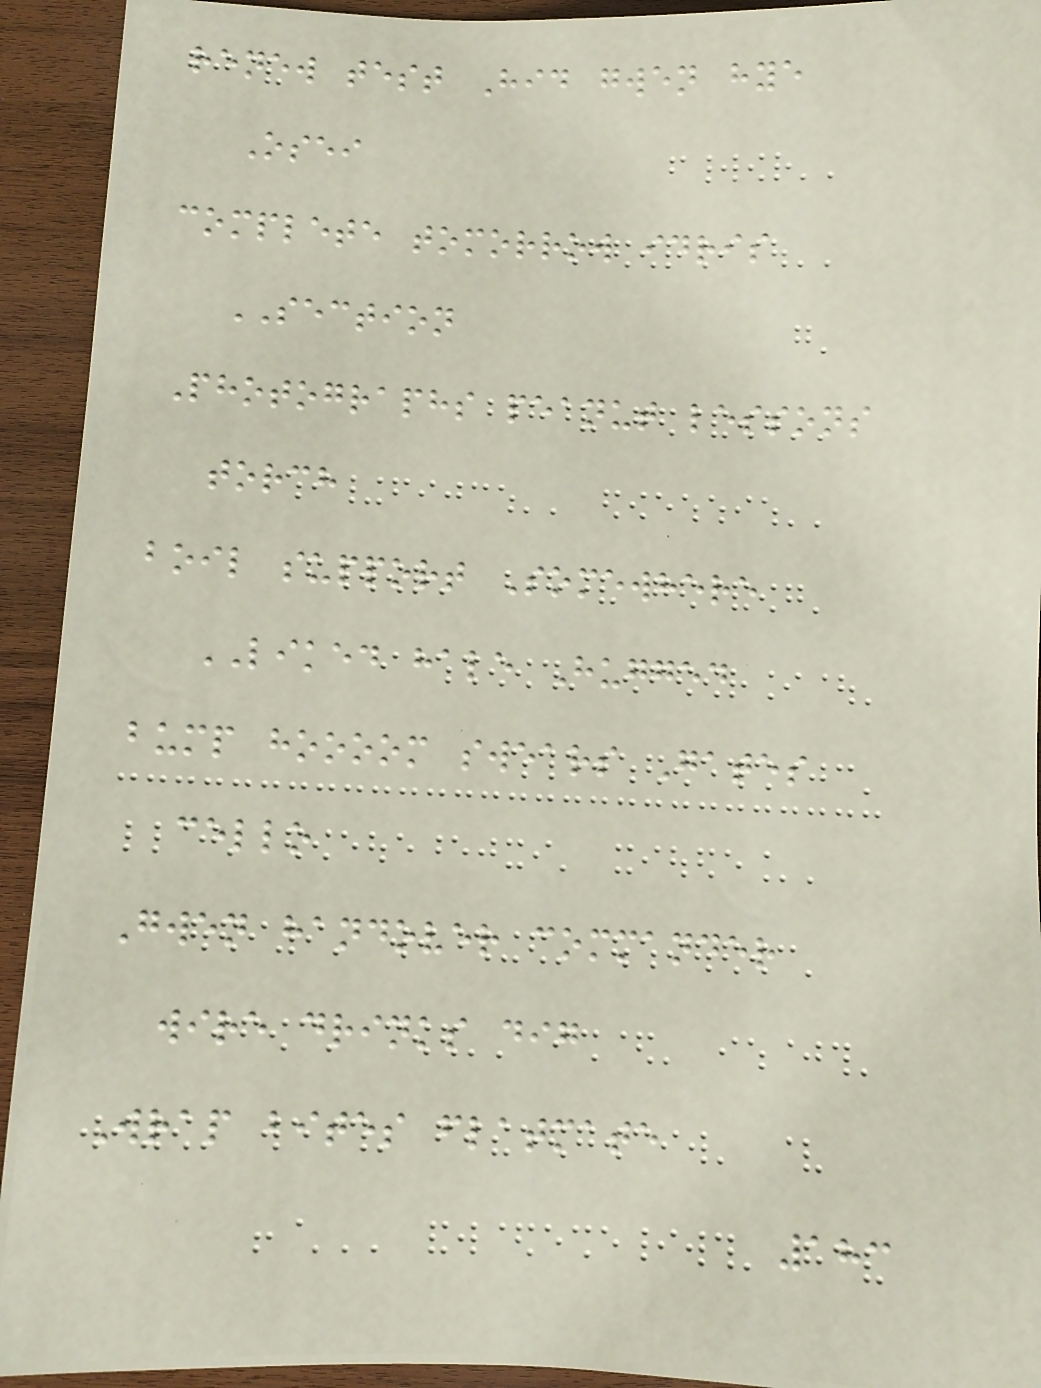renew test Hid gwen hye
Osei
complete tomorrow idris
SECTION
Photographs peanut lessons
torch
boil support Somewhere
LIKED hale Hugged
bump hoooom swears Gates
cello
Gwen handover commander
wire drinks dig
Wrap bites flatmate
183
